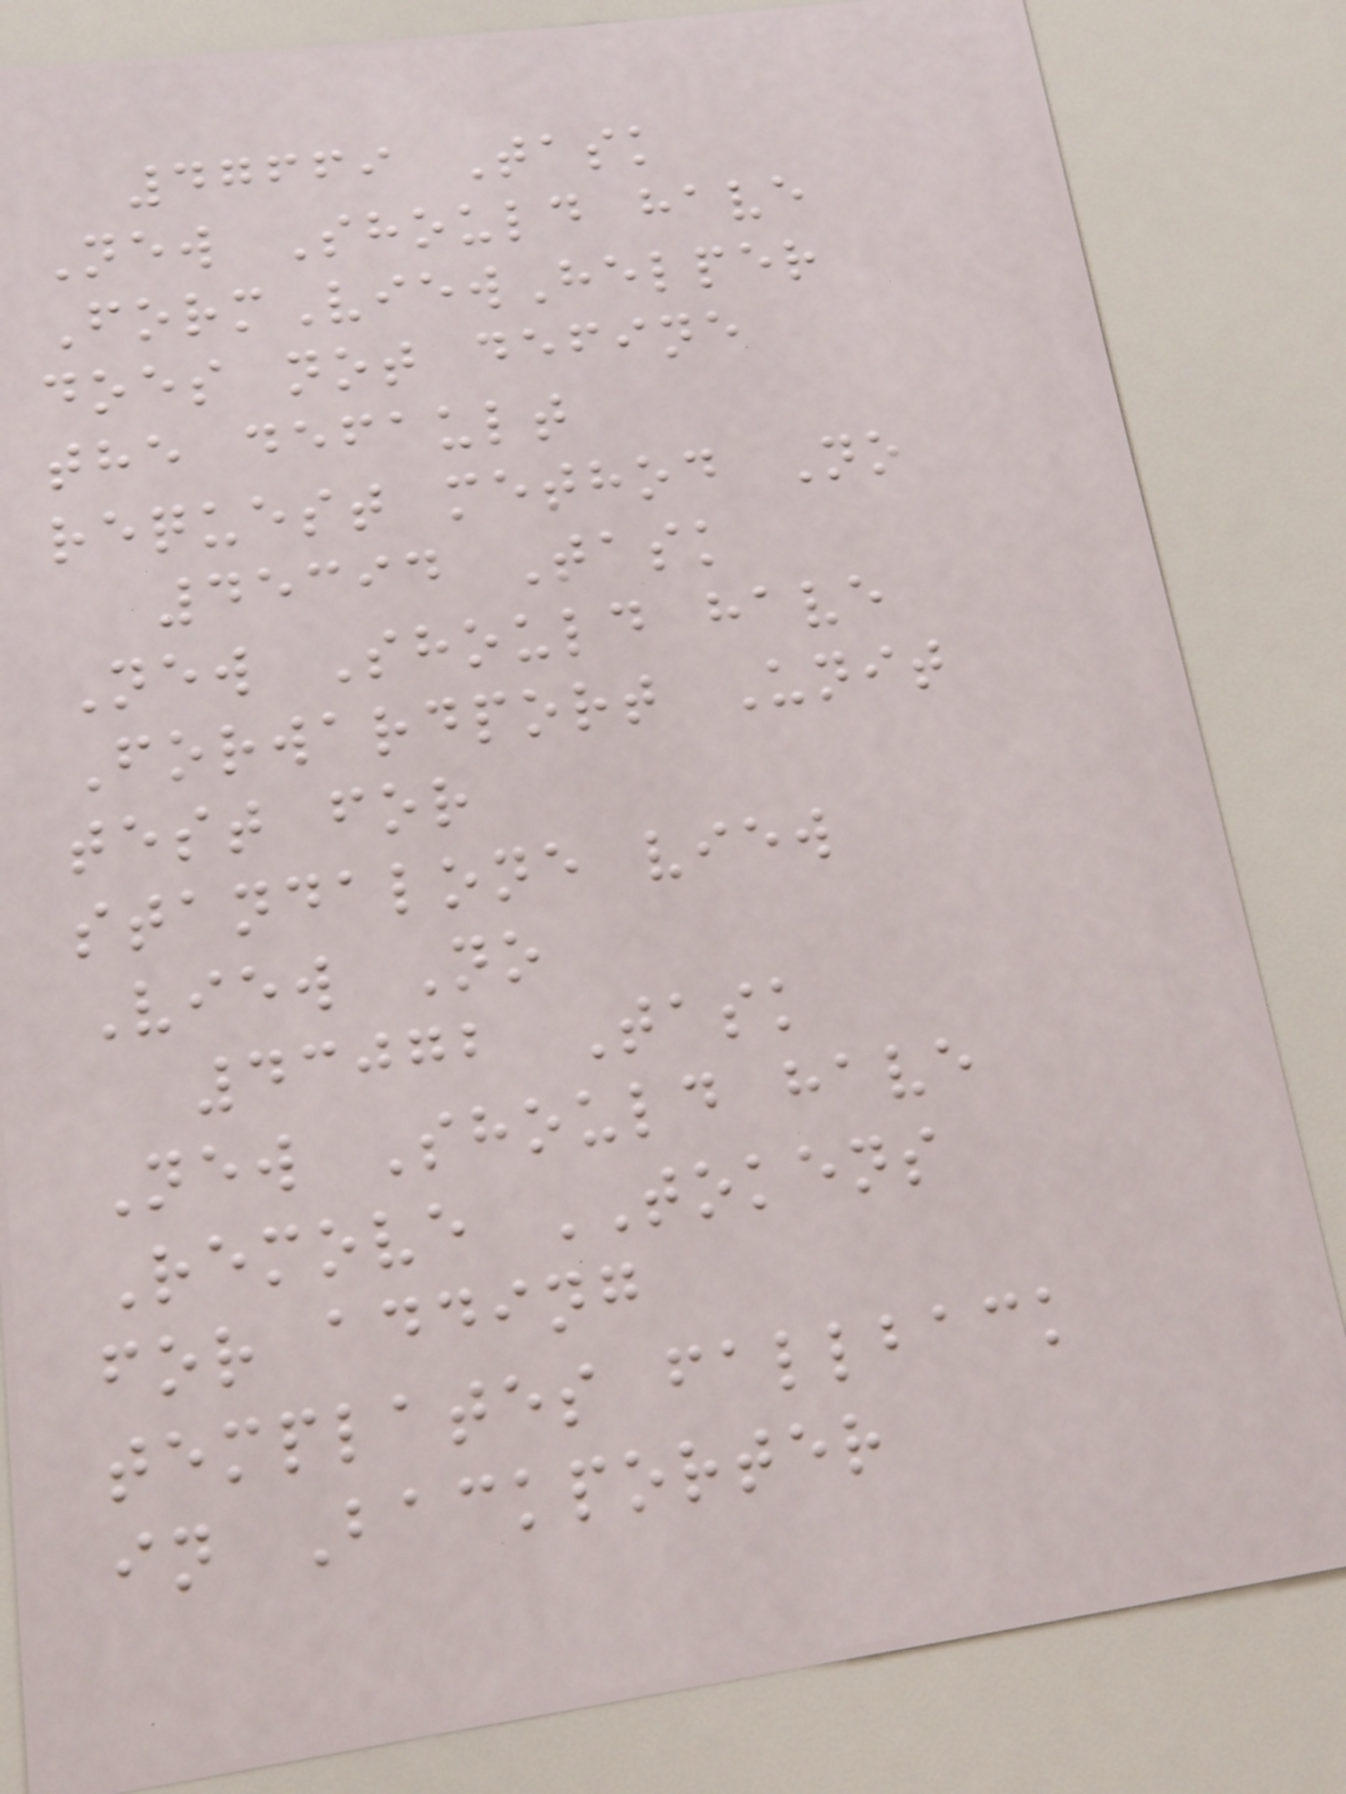47669 Task
New Should have
FormViewHelper
does not define
the default
request method No
45394 Task
New Should have
Forwardport Unit
test for
standalone view
View No
43072 Task
New Should have
Remove TOKENS
for adding
templates fallback
in Backporter
